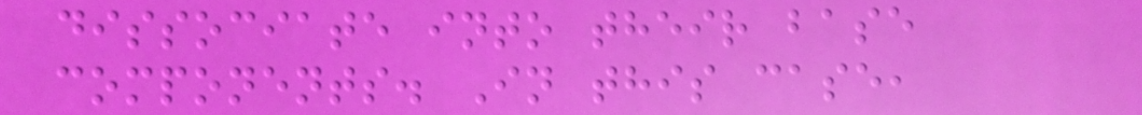dissociate into their base
components. In this case,
